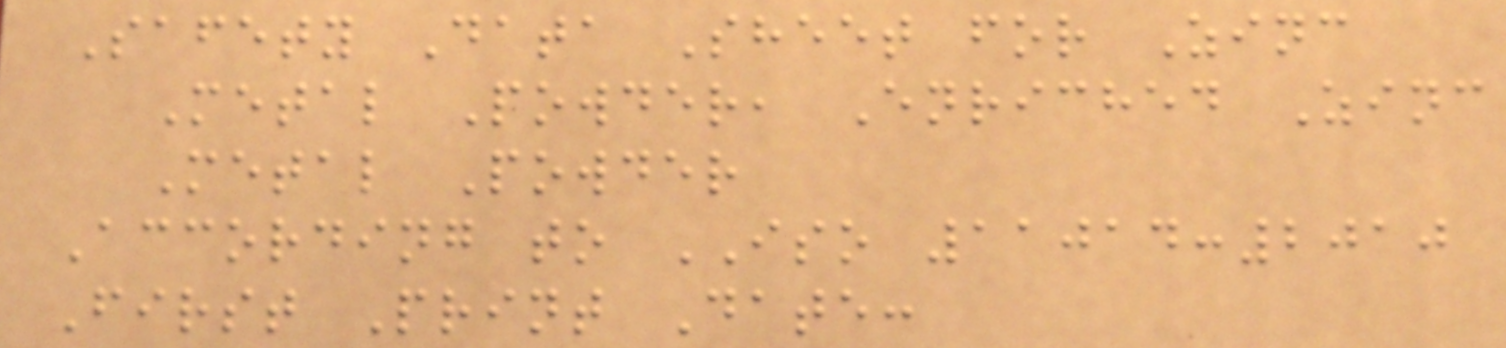Safety Data Sheet for Zinc
Metal Powder, Enriched Zinc
Metal Powder
According to ISO 11014:2010
First Print Date:
